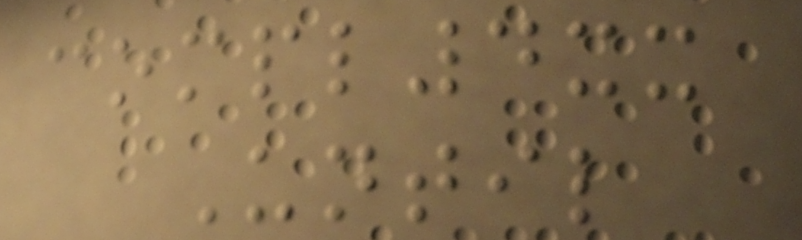compl4xx
Until
